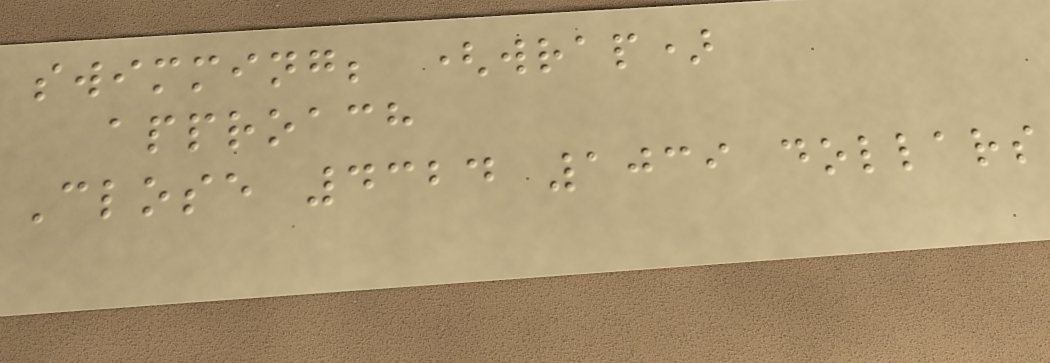swimming; (wrap)
approach
Close 4324 1039 dollars
